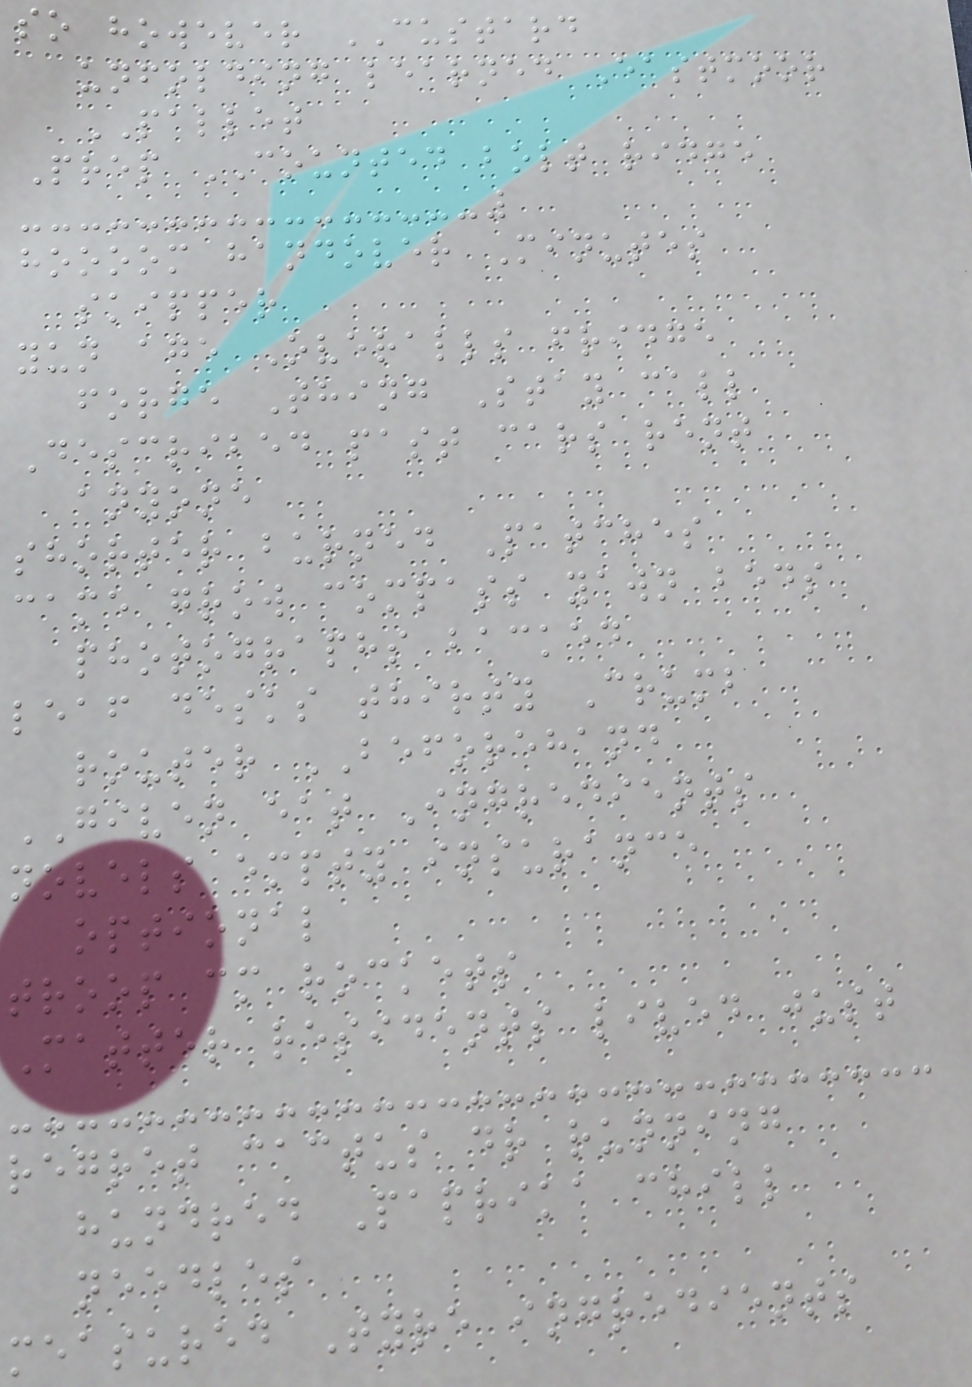so however CUSTARD
unfolding learned Eastmoor
PALLET
Prep COUNTED bolt ridge
hoooom handover Minutes
skipper
yun age Overalls fridge
forge Thing Stay call
Described past cars rent
anyone
shorter burned Patches
came grow compass yawn beds
photographs backed
leaf desks thirty Crumb
router BEFOREHAND
GIVEN eat Ingredients
novels empty insurance
optional
troop cm rockets
Matter residents lived just
regret cactus dr running
hundred Paprika chill
needles
measured Tyre ingredients
